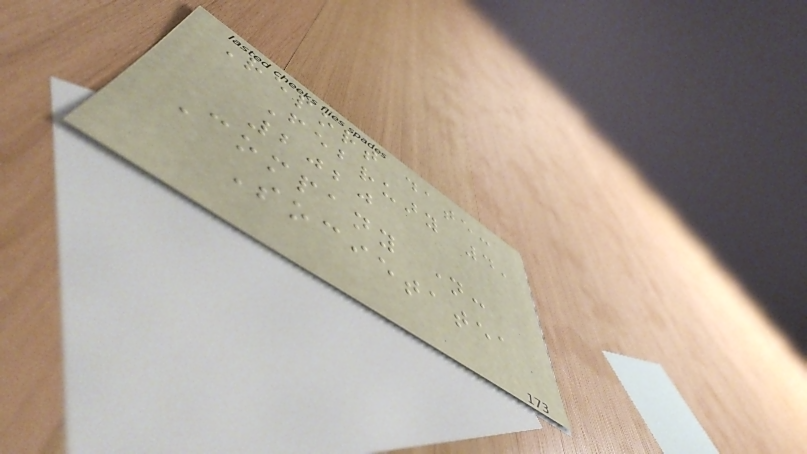Report date:
February 4,
2020
Company name:
Societatea
